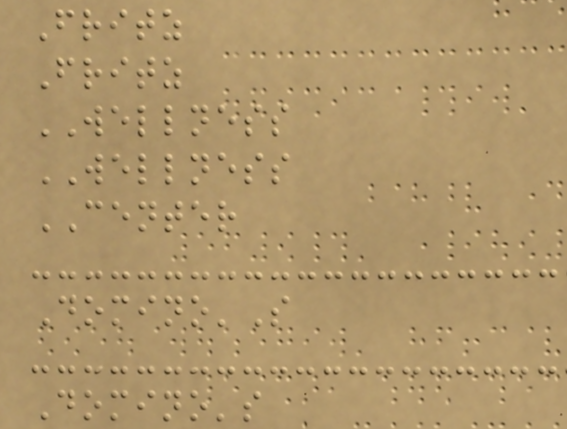Fritz
Fritz
WELLNESS
WELLNESS
CENTER
Domino'S
Domino's
